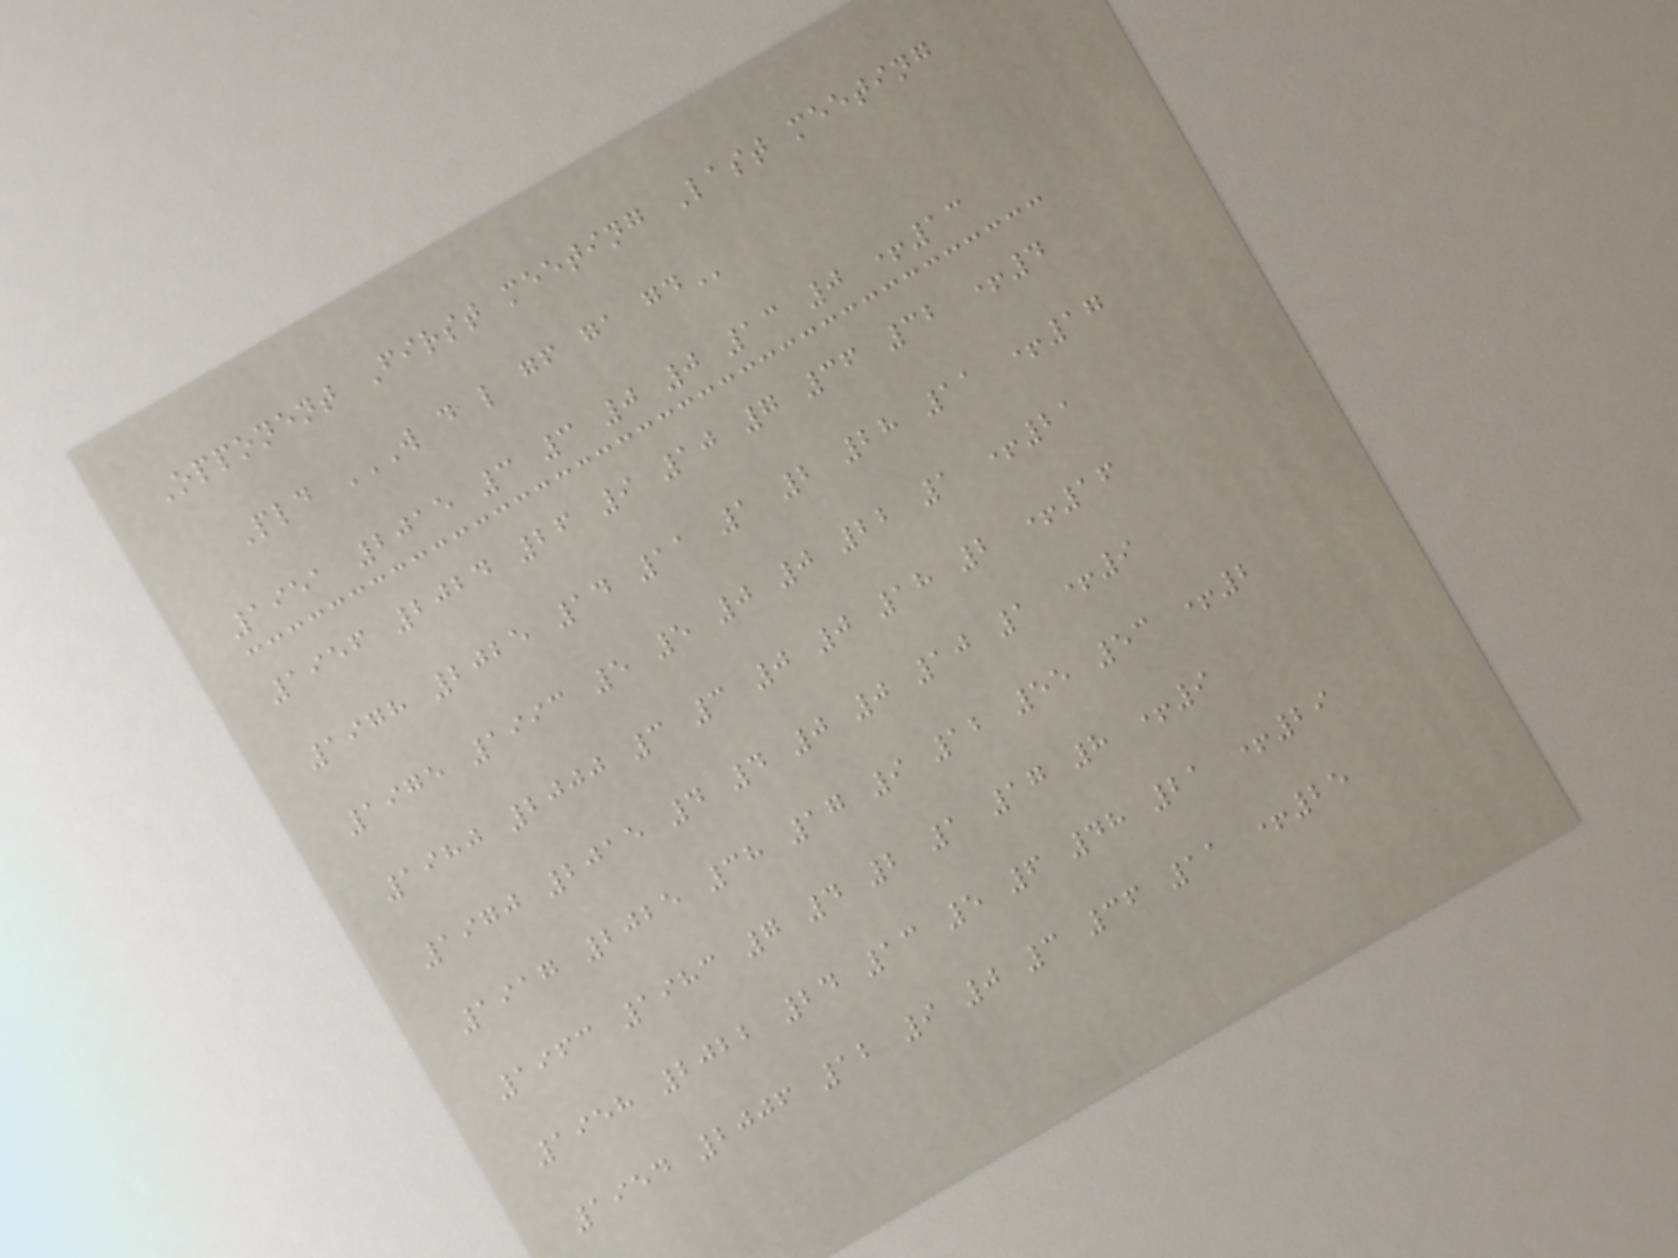Opponent First meeting Last meeting
Pld W D L GF GA GD
1951 2015 3 3 0 0 13 0 +13
1956 2024 26 9 10 7 36 32 +4
1978 2025 14 11 1 2 28 11 +17
1975 1993 5 5 0 0 22 1 +21
1980 2000 3 3 0 0 18 2 +16
1970 2015 4 4 0 0 10 1 +9
1917 2025 38 17 9 12 55 53 +2
1963 1983 7 4 2 1 17 8 +9
1958 2022 24 13 5 6 48 21 +29
1954 2006 12 9 0 3 36 11 +25
